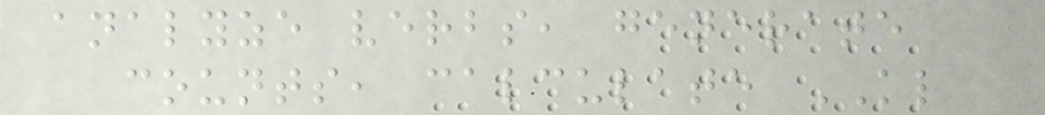analyze verbs, generate
counts, calculate KL
